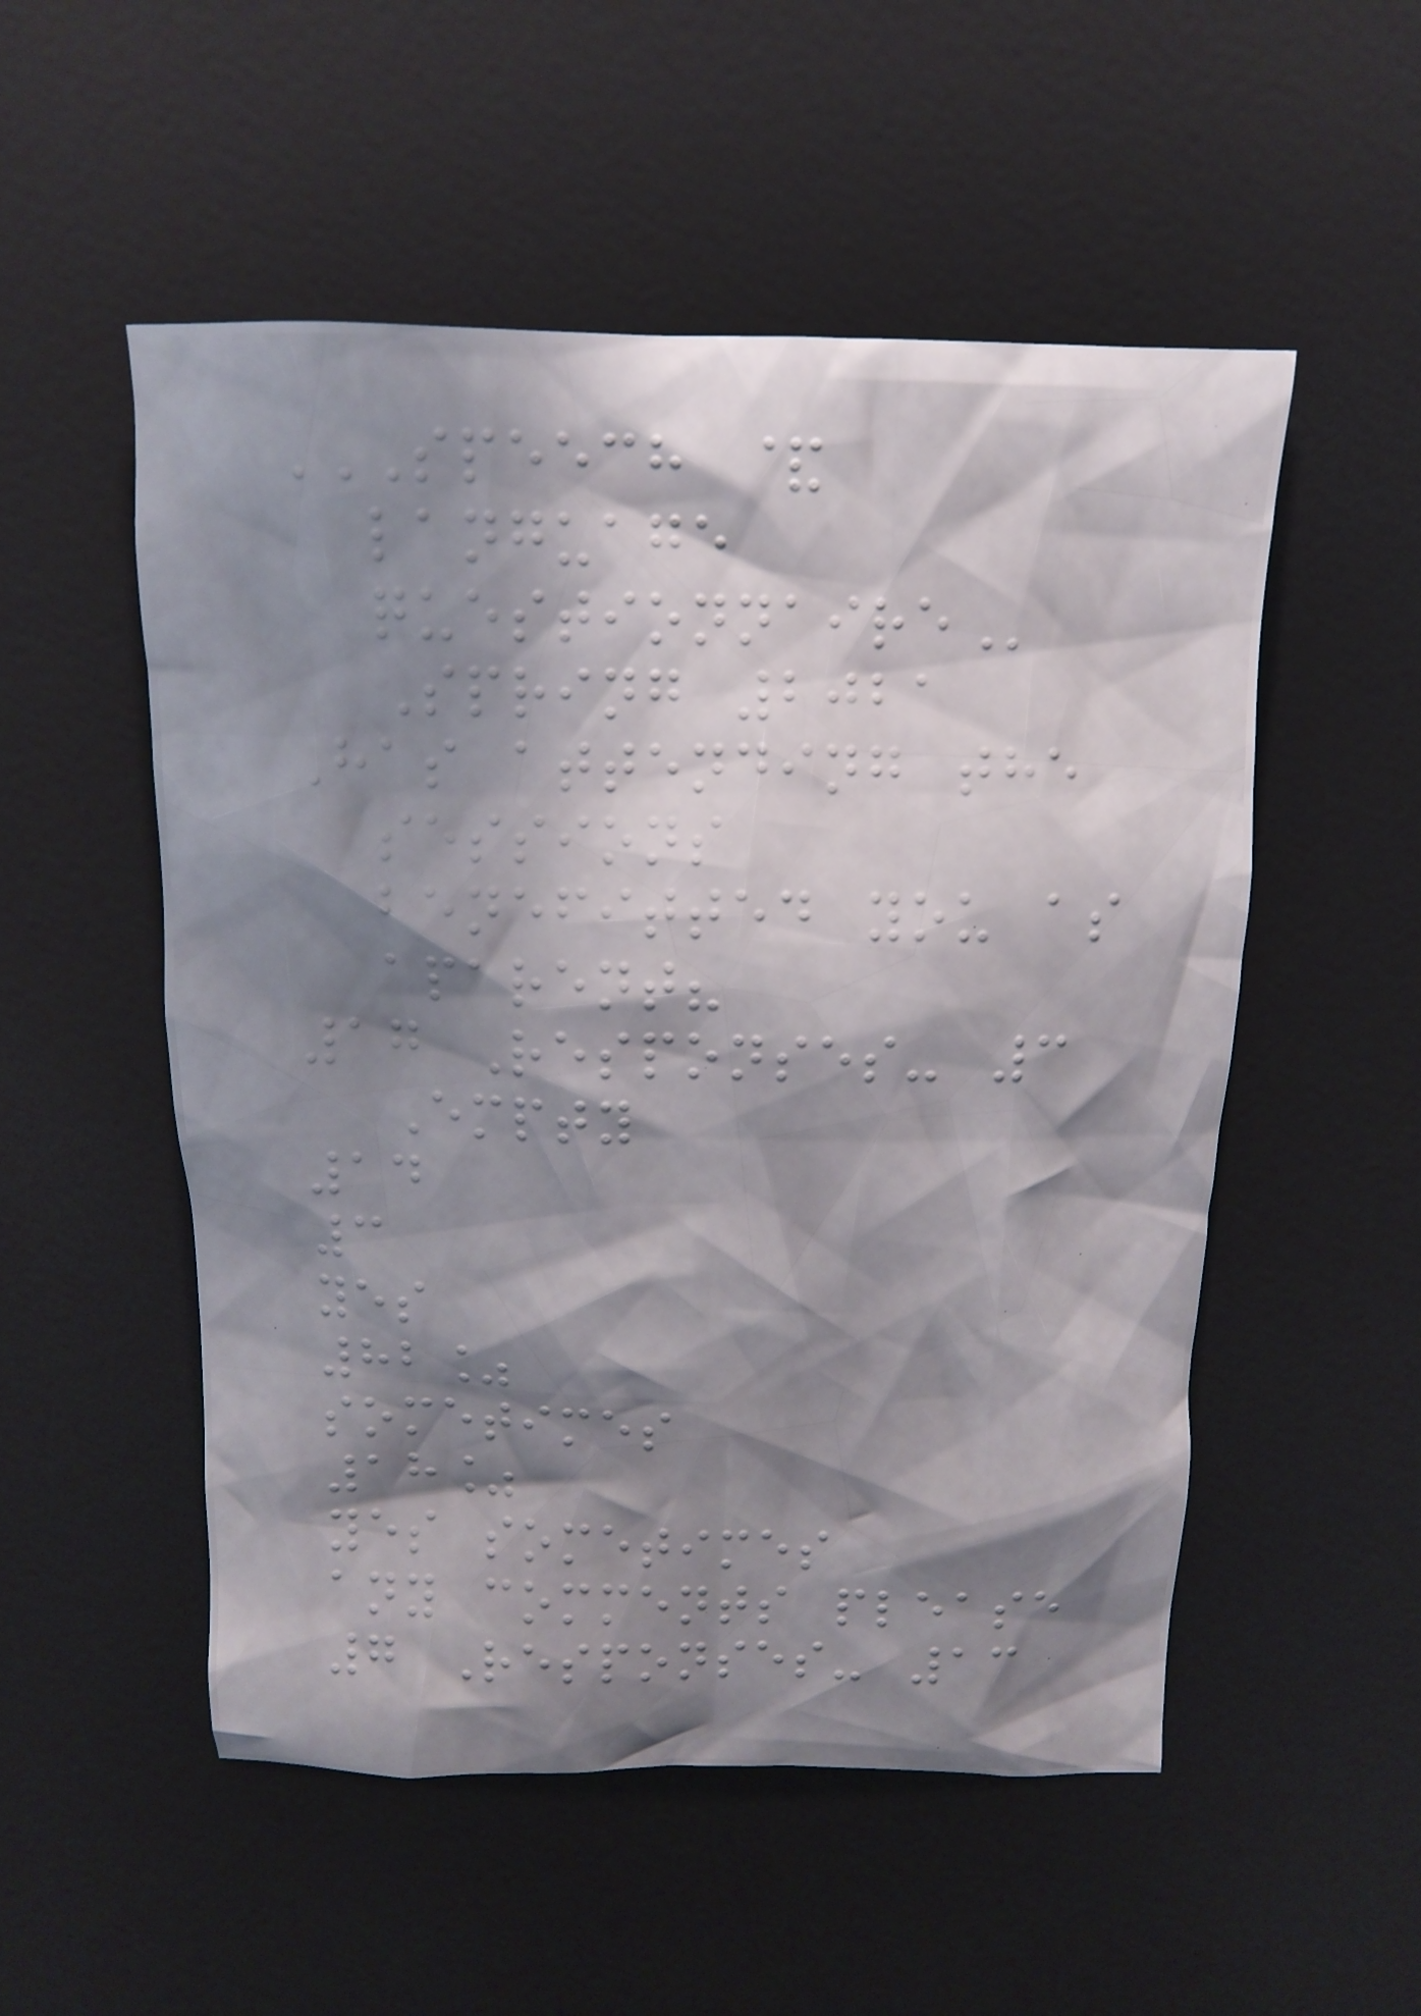SPEECH &
LANGUAGE
QUESTIONNAIRE
Spring 2021
Has attending the
sessions
benefitted you as
aparent?
17 Responses- 3
Empty
14
3
yes
82%
sometimes
18%
yes sometimes
any comments please
7 Responses- 13
